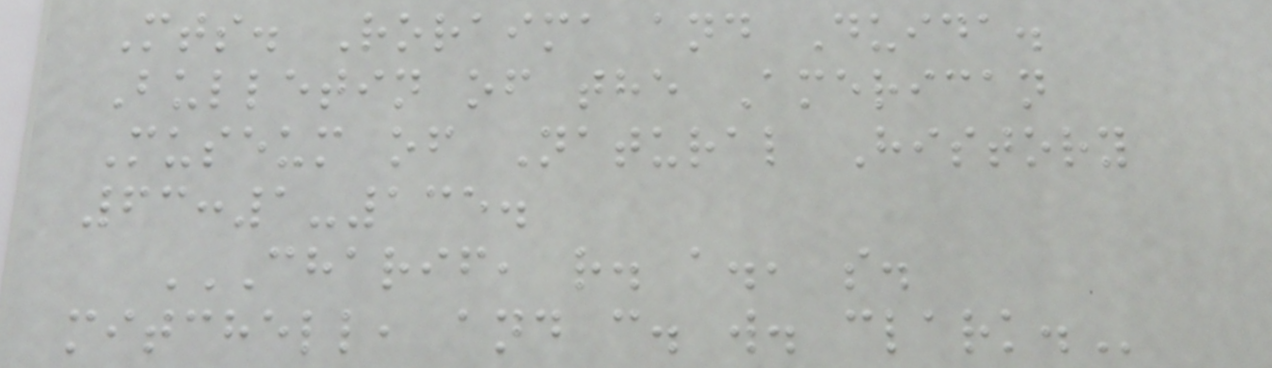Mts. Roraima and Duida.
Bulletin of the American
Museum of Natural History
63:1-135.
CHARIF, R. A., S.
MITCHELL, AND C. W. CLARK.
